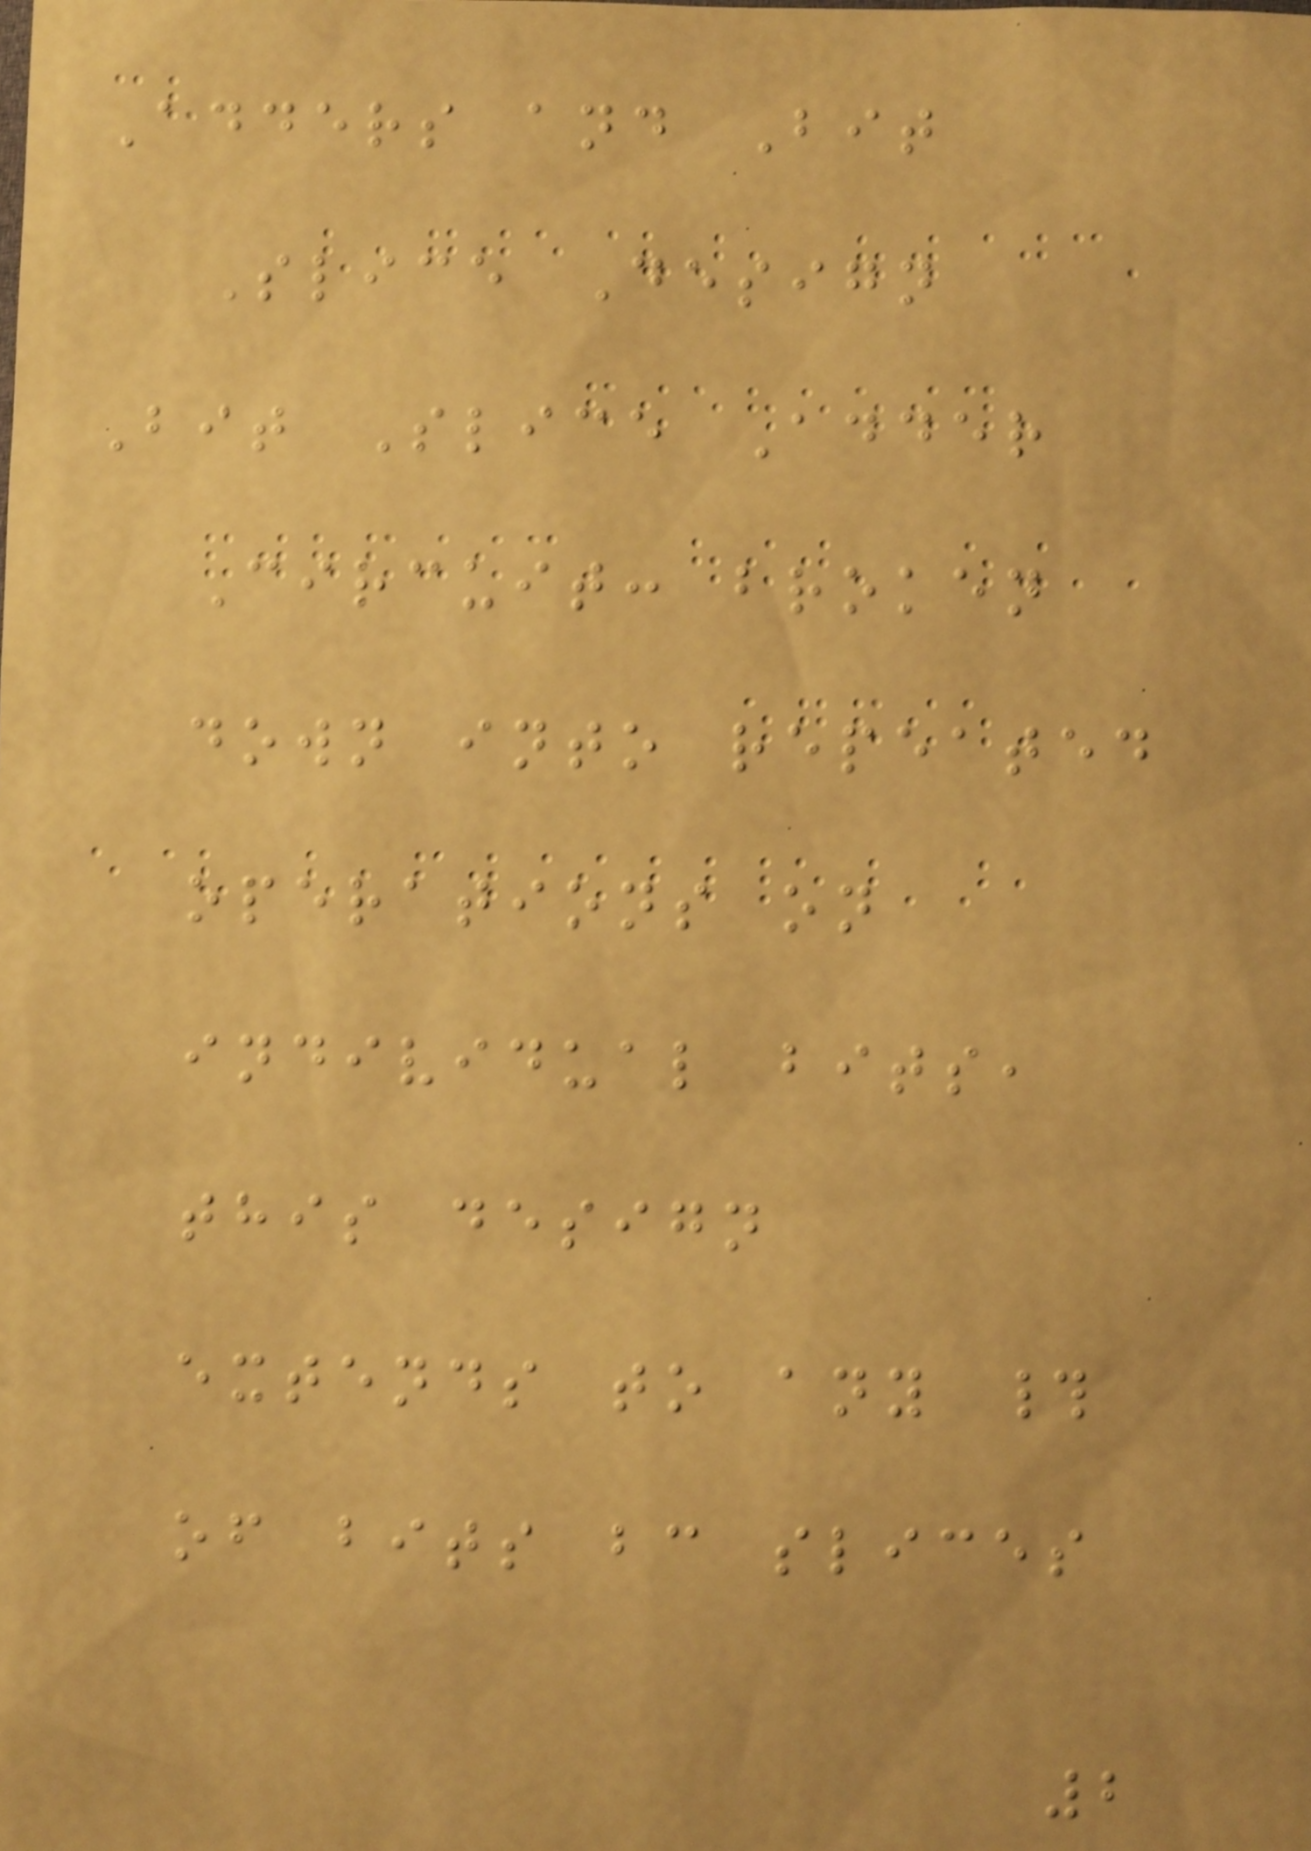Adders and Bit
Slice Design
Bit Slice Adder
Circuit: broken
down into repeated
operations on
individual bits,
this design
extends to any #
of bits bc slices
2
